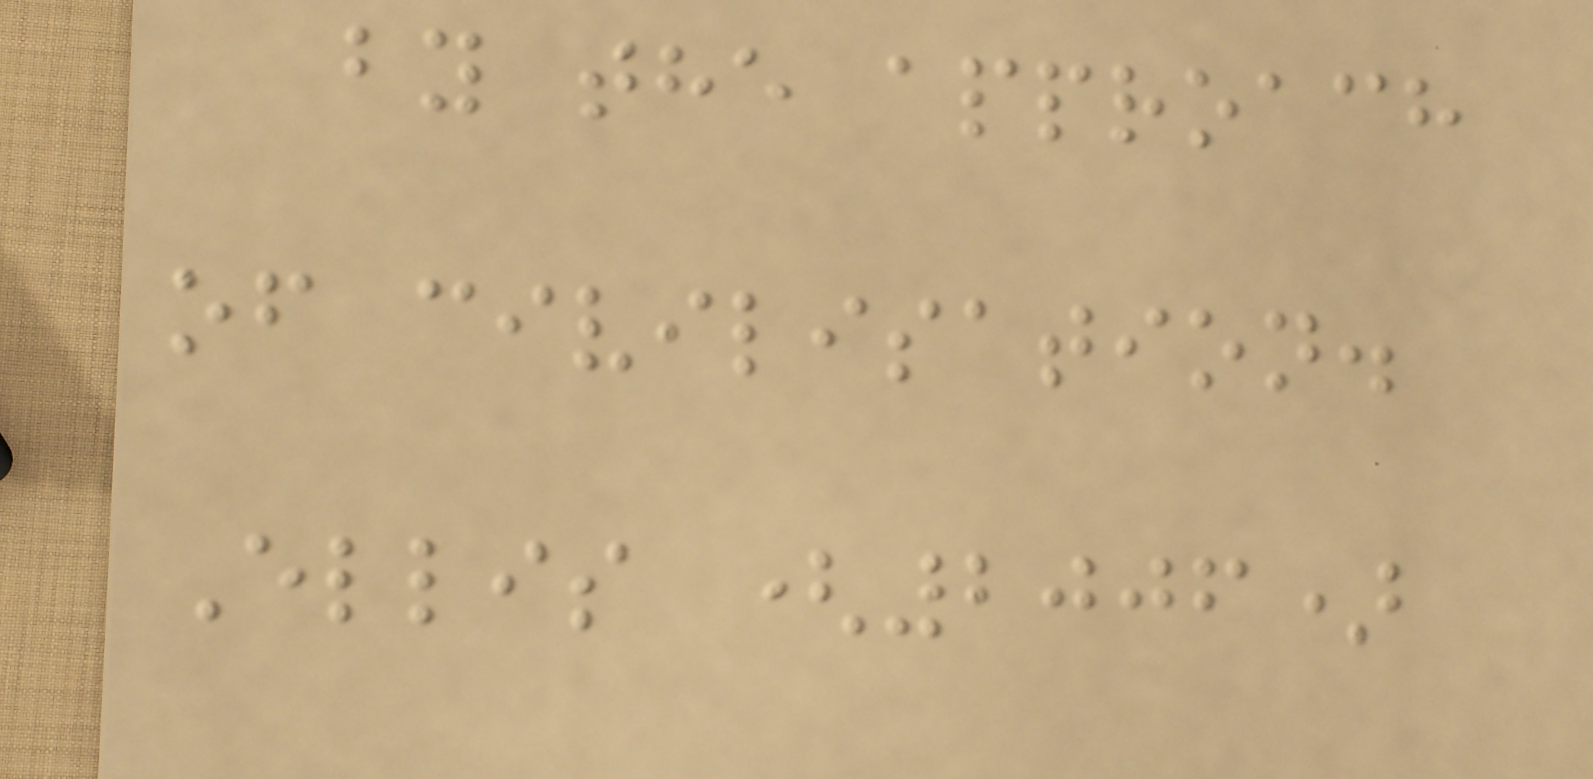by the approach
of civilisation.
Ellis (2006)
